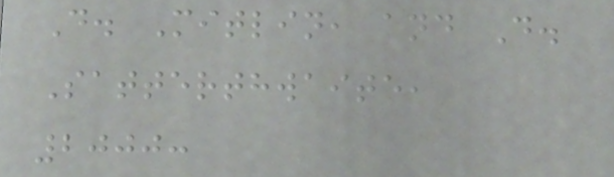D. Mitlin, and D.
Satterthwaite,
2000:
